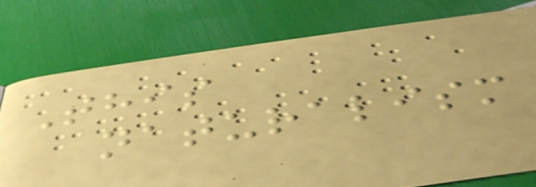This
naturalism
